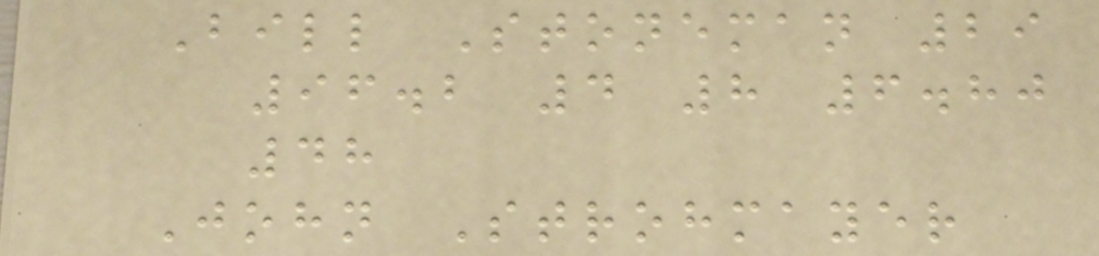Bill Stoneman 29
96.2 4 8 6.80
48
John Strohmayer
